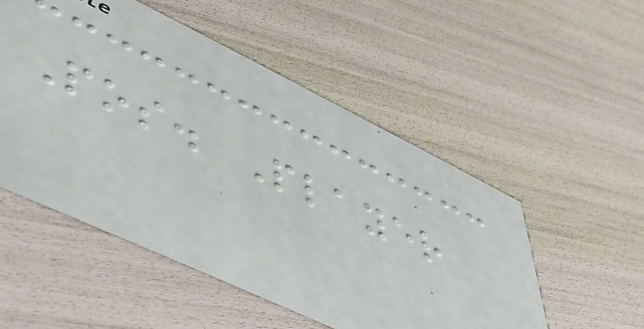Pos. Player
